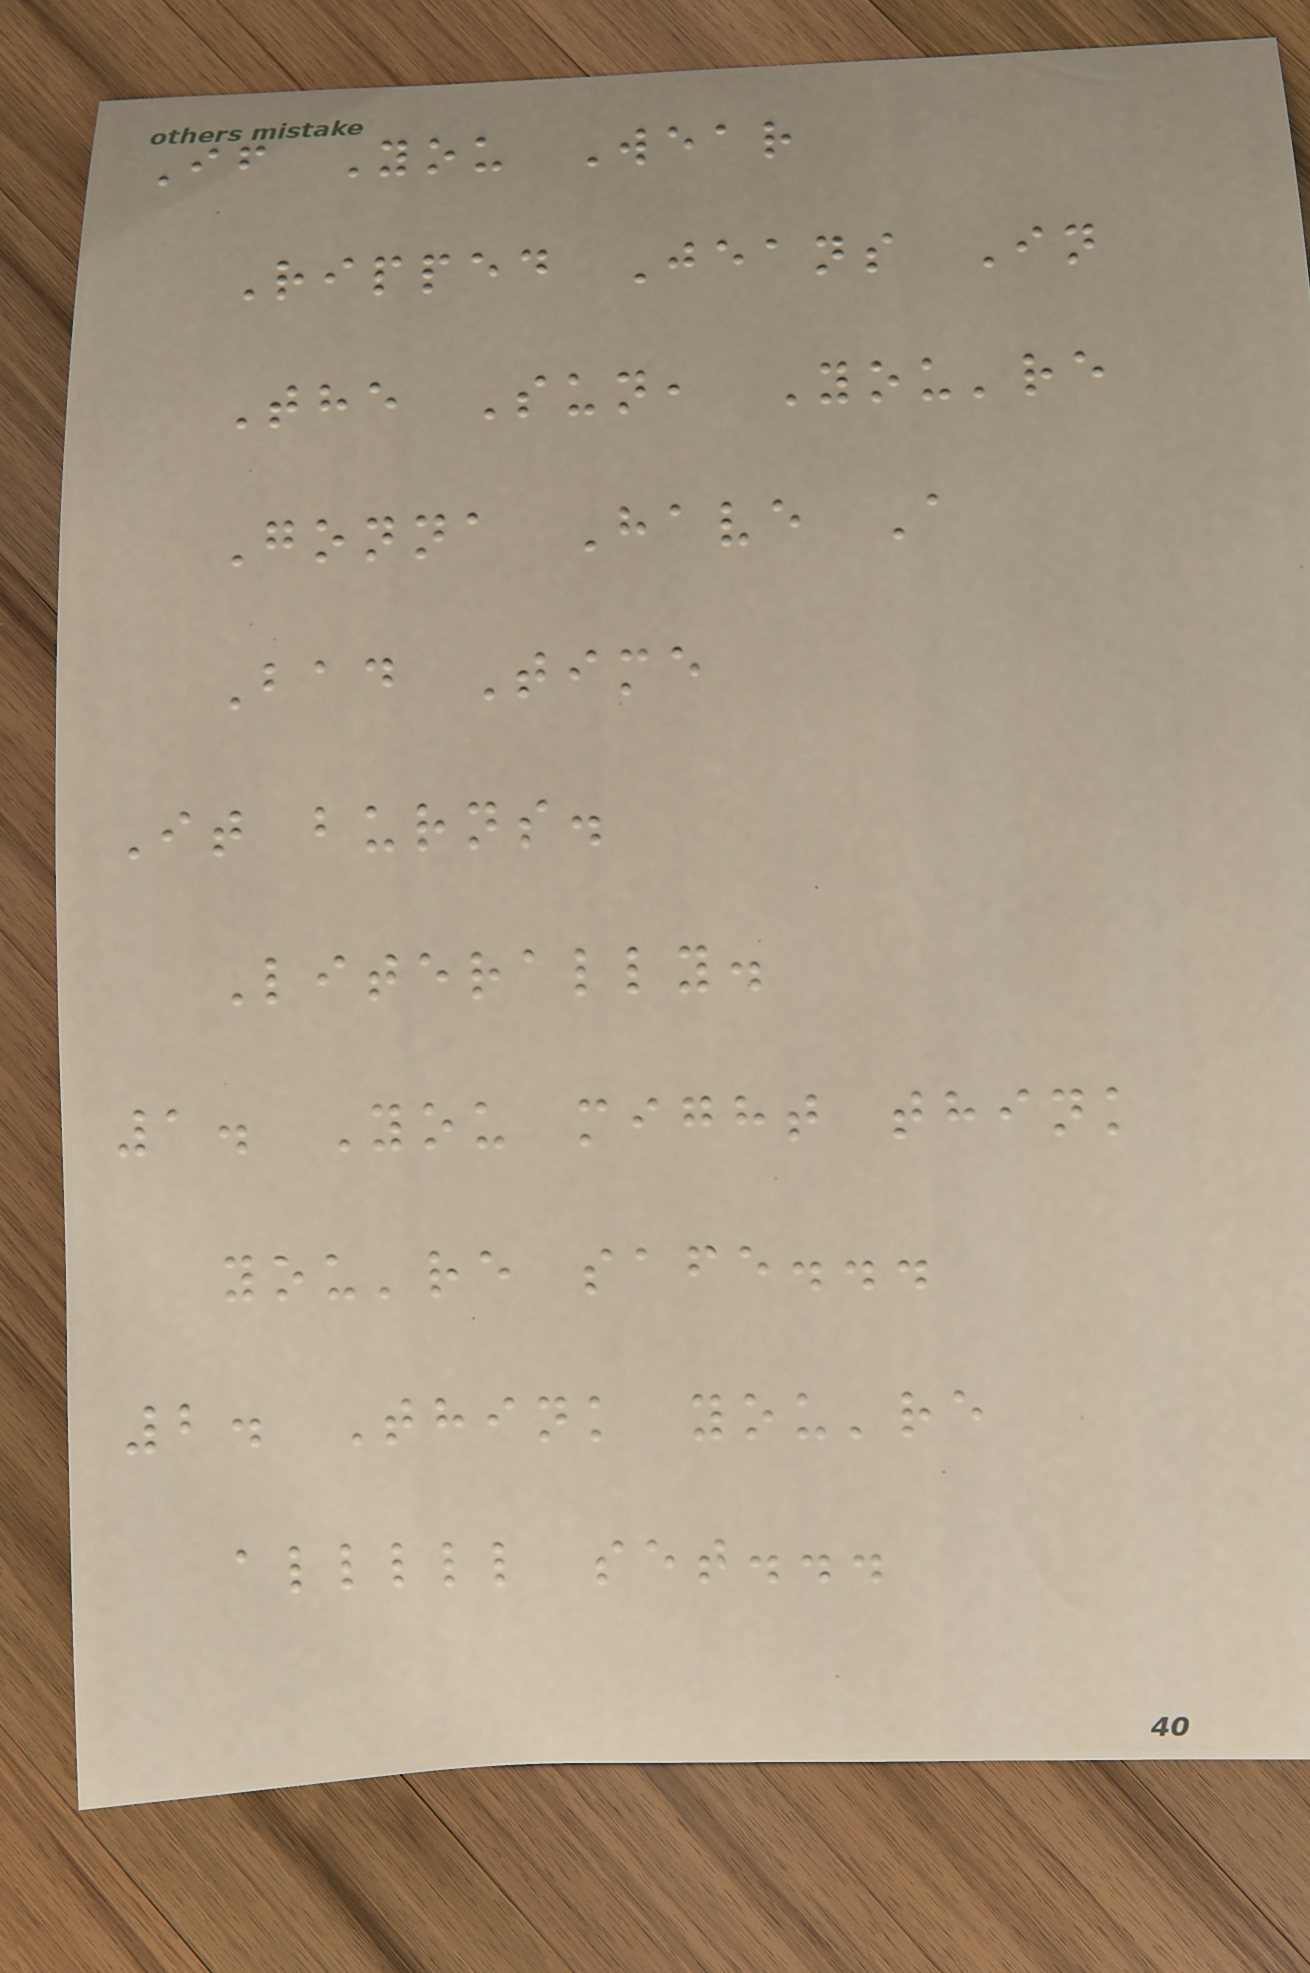If You Wear
Ripped Jeans In
The Sun, You're
Gonna Have A
Bad Time
It burns.
Literally.
1. You might think
you're safe...
2. Think you're
alllll set...
